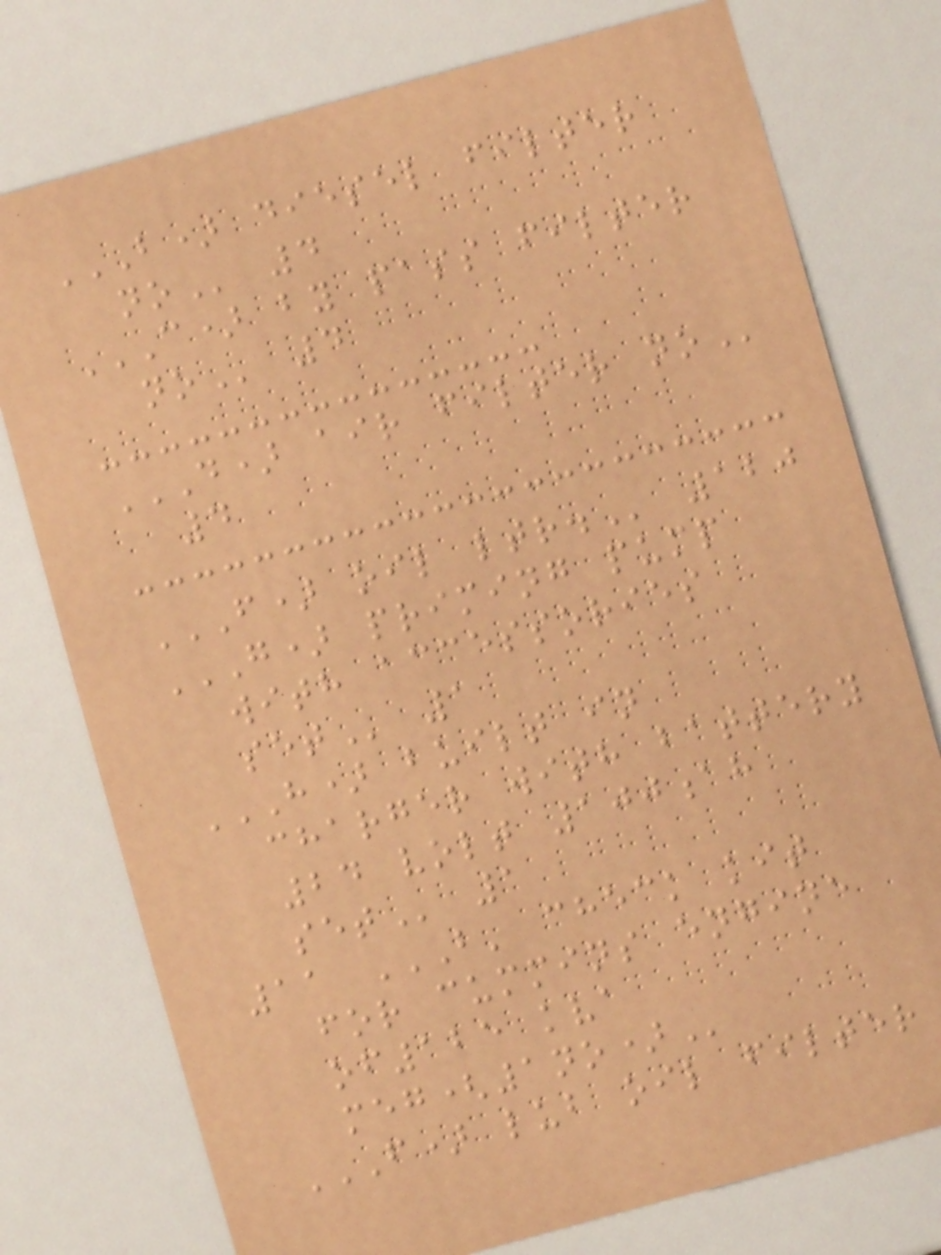B) DIESEL FILTER
NO 4
C) BY PASS FILTER
NO 4
D) AIR FILTER NO
4
F) OIL LTR. 120
G) PRIMING PUMP
WITH ACCESSORIES
SET 1
H) BUILT IN
CHARGER WITH BATTERY
24 VOLT 100AH
SET 1
11 B' CHECK KIT
FOR CUMMINS ENGINE
OF125 KVA
MEG(1NO)
F) LUB OIL FILTER
